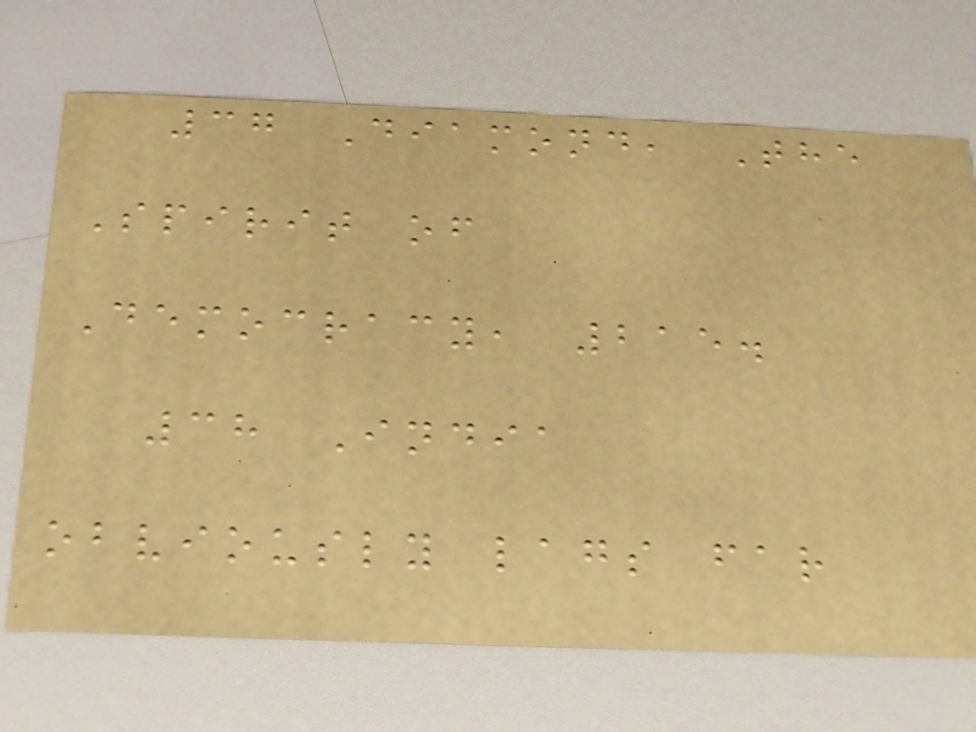37 Diamond, The
Spirit of
Democracy, 215.
38 India
obviously lags far
